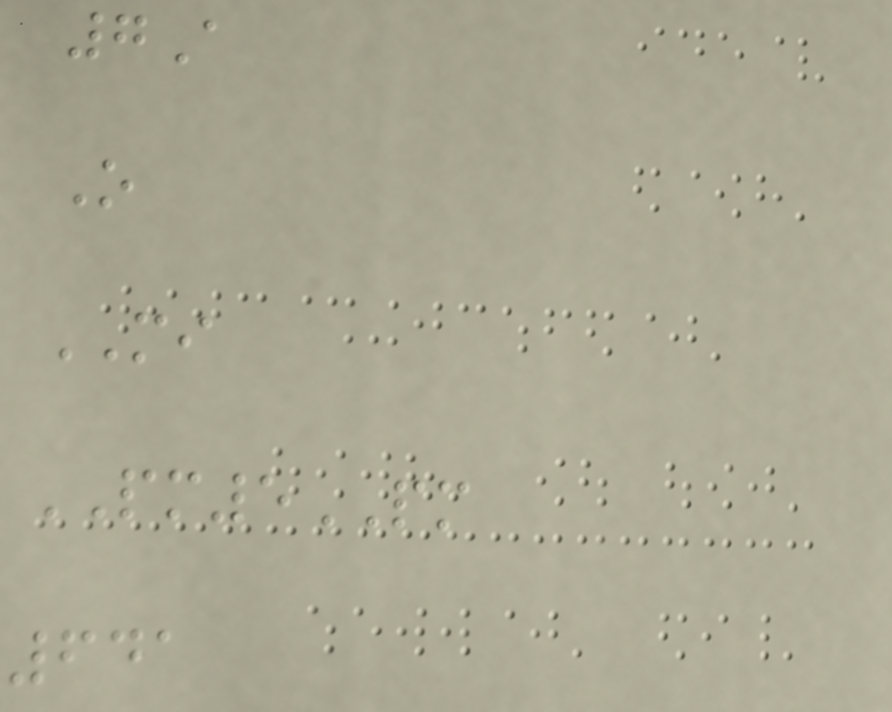7A
O
MI
PM5PM
641
